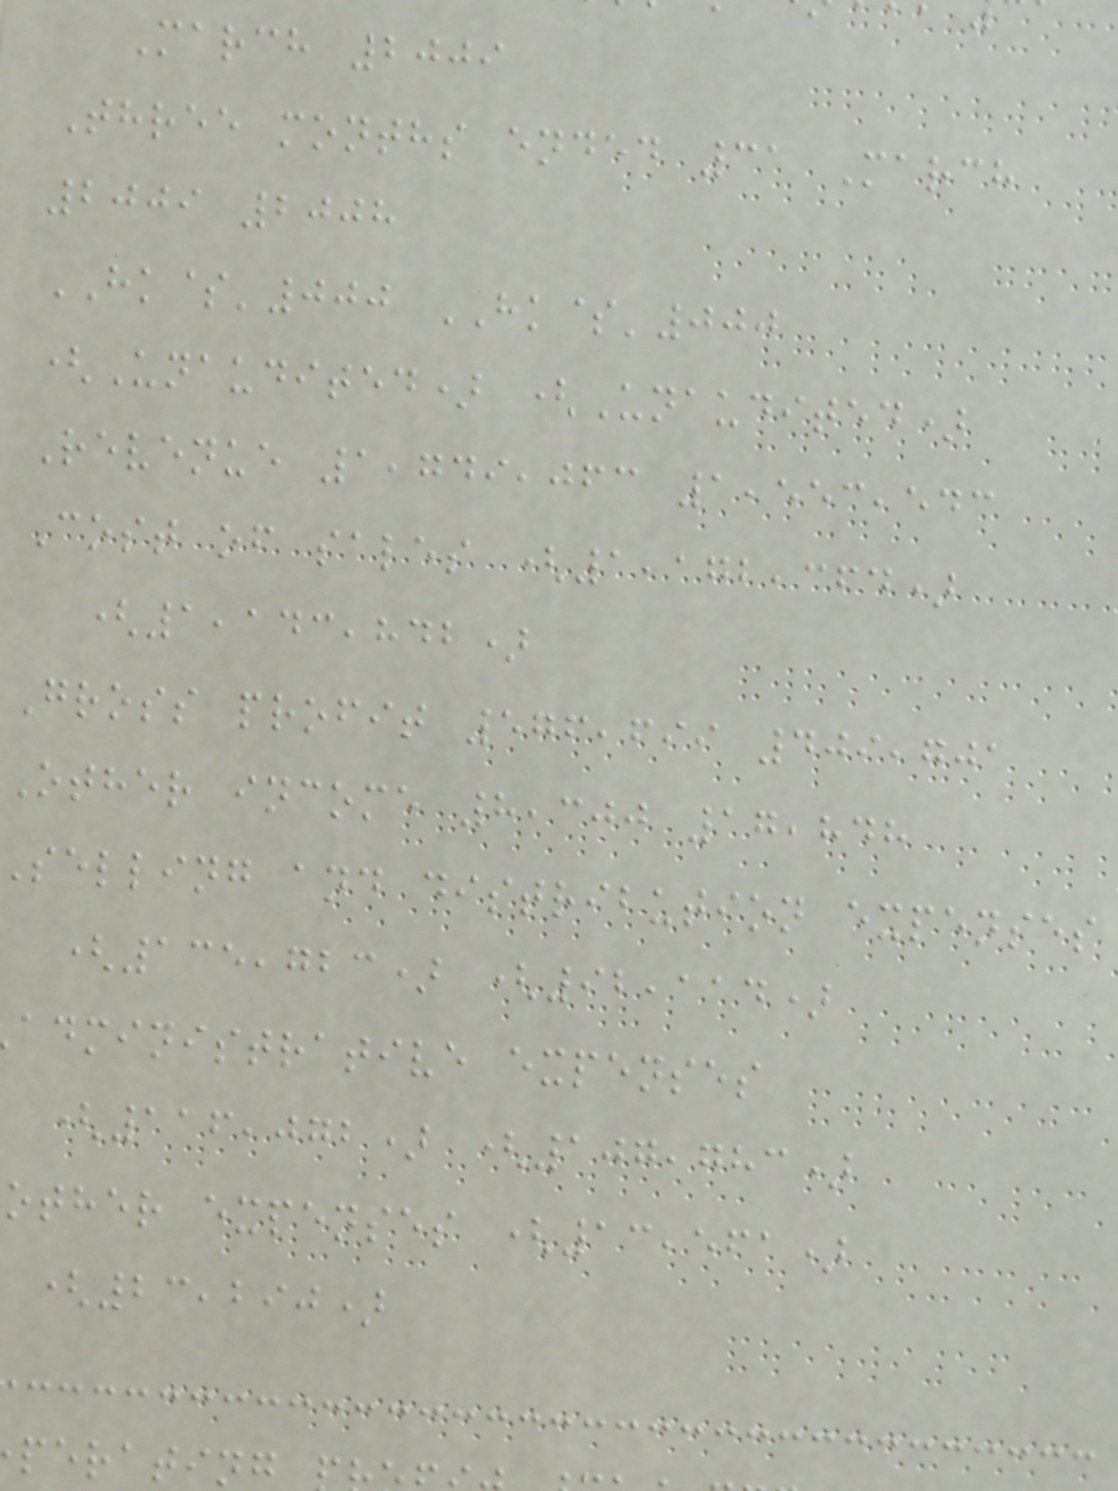March 2009
Three months ended 31 March
2009 2008
HK$'000 HK$'000
(Unaudited) (Unaudited)
Revenue 1,749,063 1,553,543
Cost of sales (1,172,364)
(1,143,842)
Gross profit 576,699 409,701
Other income 8,300 17,848
selling and distribution expenses
(135,723) (92,114)
administrative expenses
(116,072) (107,783)
other expenses (13,561)
(23,290)
